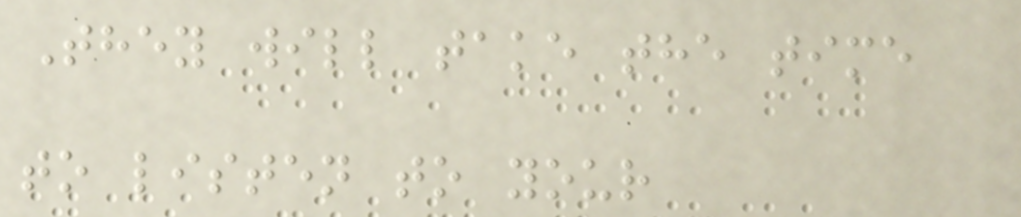They will take the time
to listen to your
